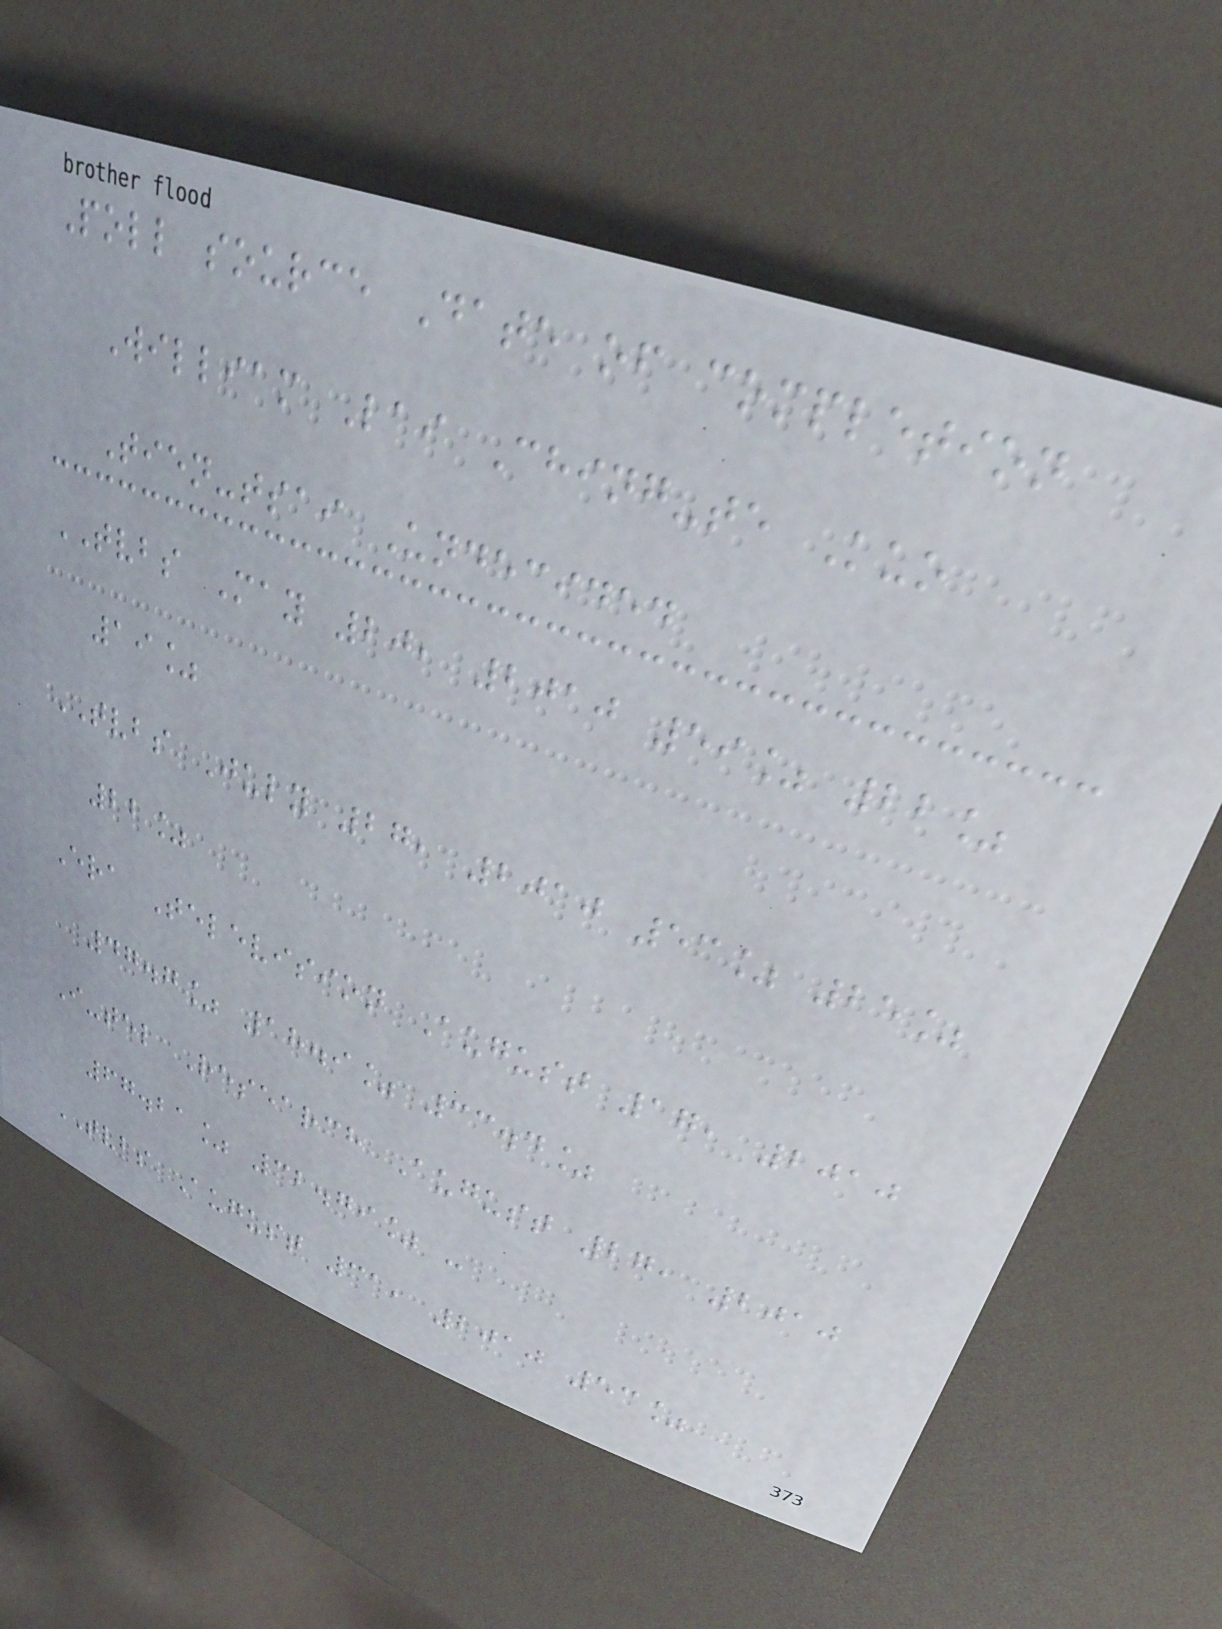Poll source Date of completion
William Lai Ching-te Kuo
Tien-tsai Undecided
TVBS May 20, 2010 59% 22%
19%
TVBS July 27, 2010 53% 25%
22%
Era Television August 17, 2010
47.7% 18.9% 33.4%
I-tel Research August 27, 2010
67.21% 32.79% -
TVBS August 31, 2010 53%
